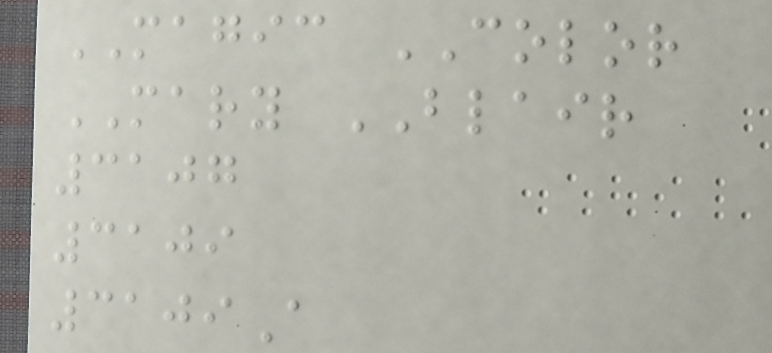MAGIC COLOR
MARY BLAIR
3107
3109
3109A
